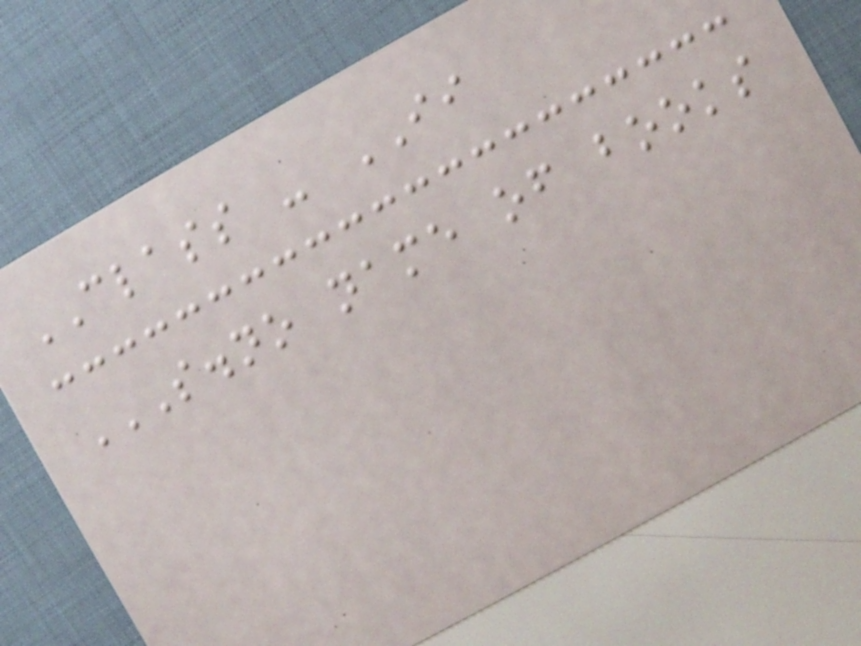CLASS - II
S.NO NAME OF BOOKS
